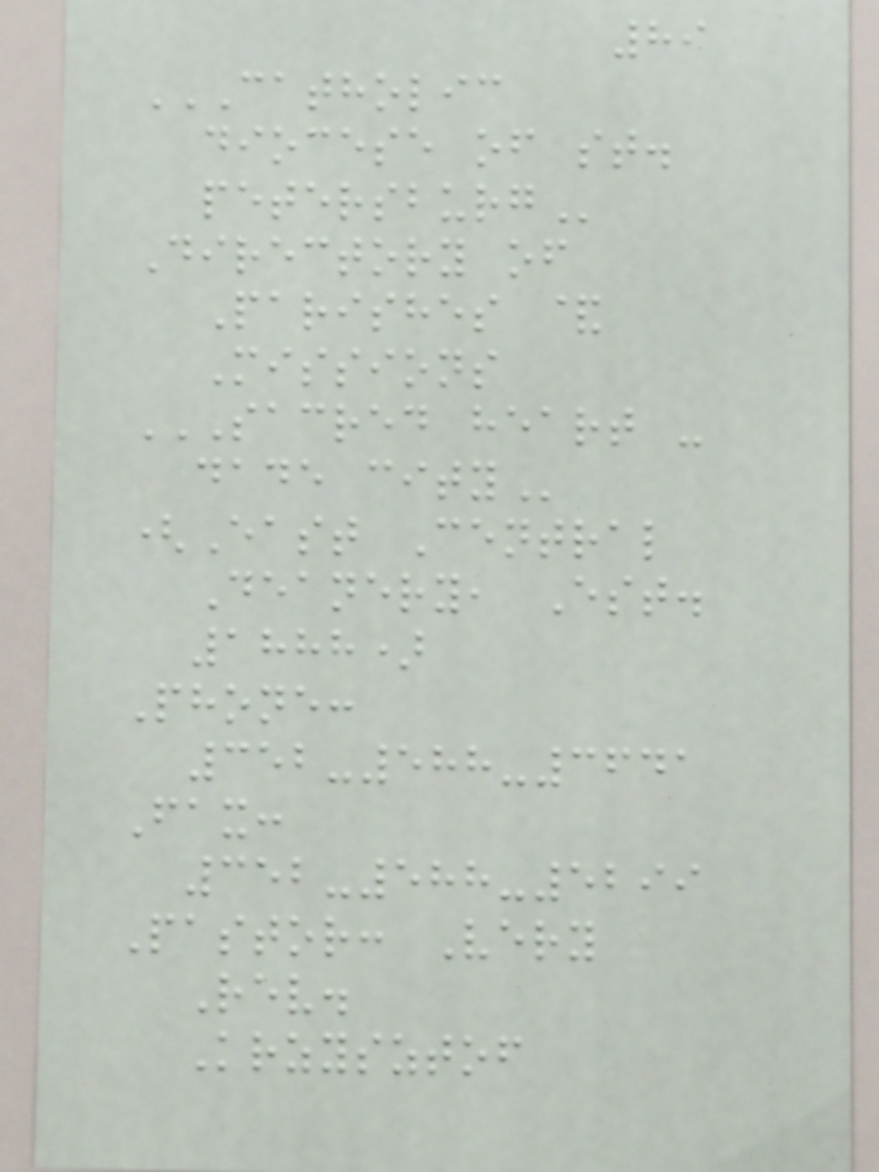89
CATHOLIC
DIOCESE OF ST.
PETERSBURG
Directory of
Parishes &
Missions
SACRED HEART -
DADE CITY
(East Central
Deanery, Est.
1888)
Phone:
352-588-3641
Fax:
352-588-5299
Pastor: Very
Rev.
Krzysztof
